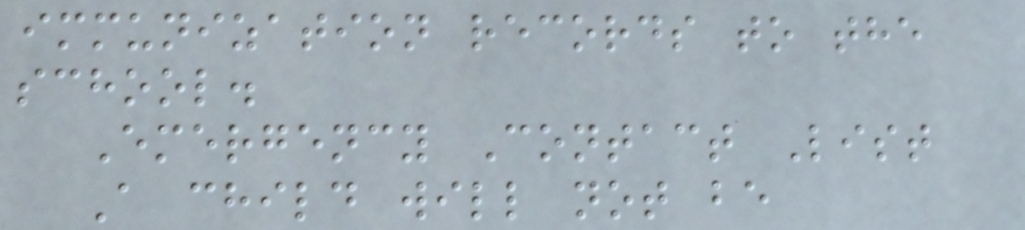immunization records to the
school.
Emergency Contact List
A child will not be
